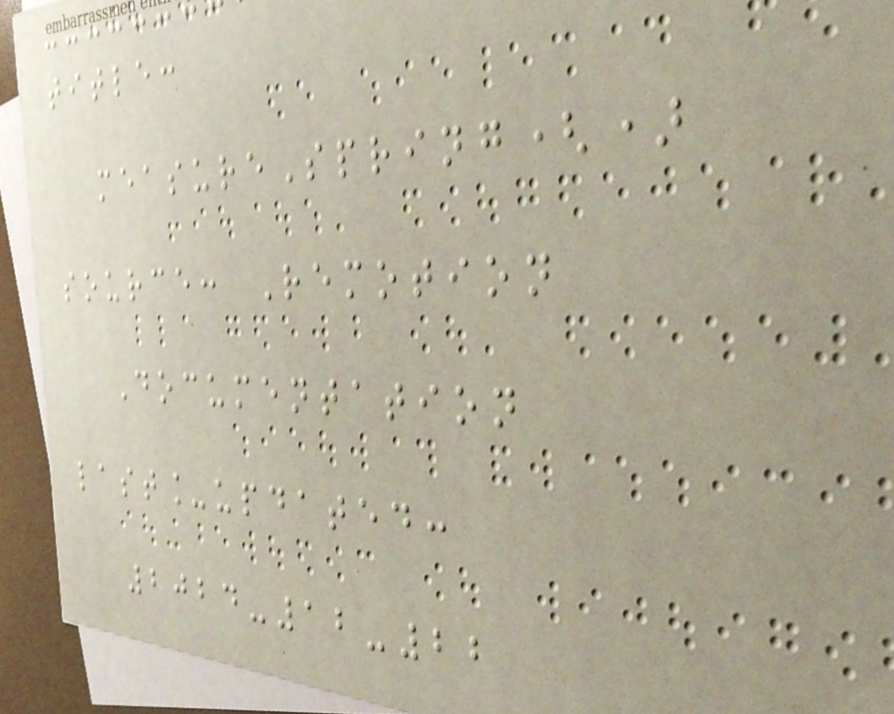title:
measureSpring()
source: Remotion
Documentation
last_updated:
2024-12-22
